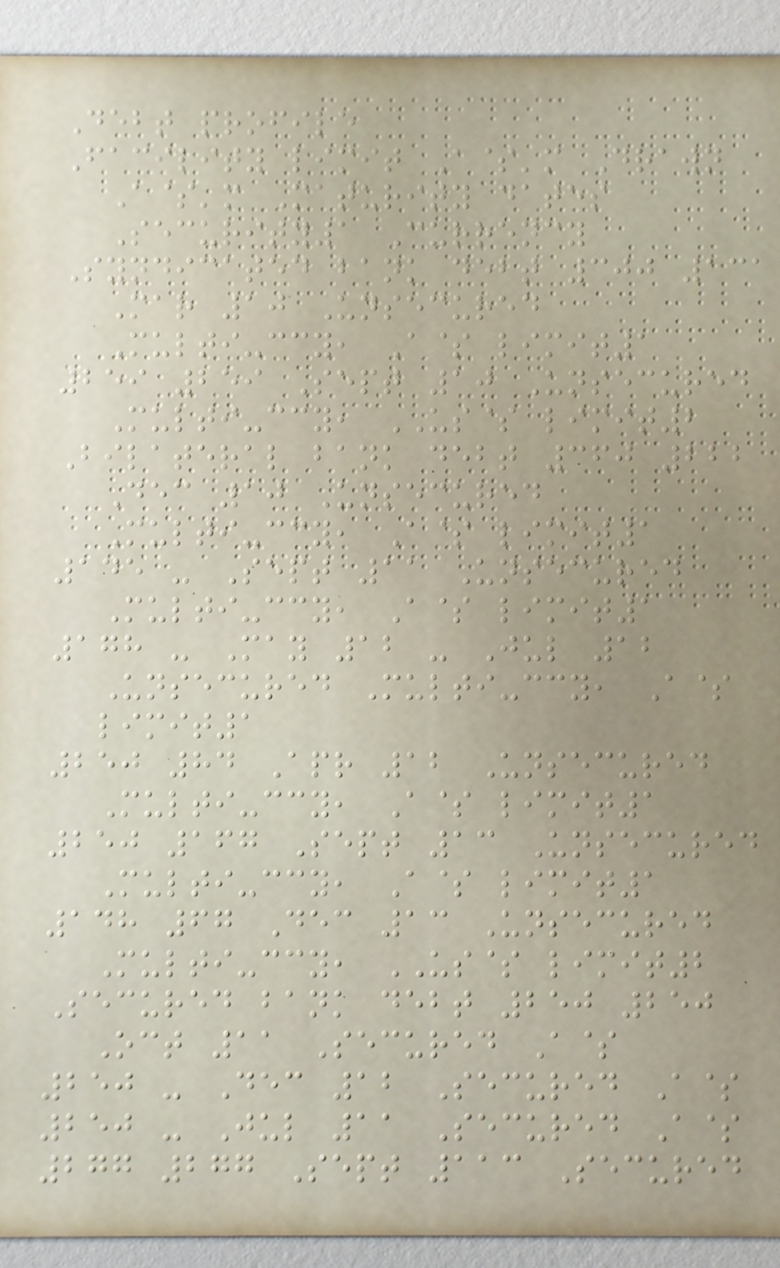Debt profile
Facility limit A$'m Drawn
A$'m Maturity dates
Security1 Currency
Syndicated bank debt 300 131
Mar 10 Unsecured
Multi-ccy, A$ limit1
259 259 Sept 10 Unsecured
Multi-ccy, US$ limit2
Bilateral bank debt 360 222
Dec 10 Unsecured
Multi-ccy, A$ limit1
145 - Sept 11 Unsecured
Multi-ccy, A$ limit1
178 - May 12 - Jul 12
Unsecured Multi-ccy, A$
limit1
250 84 Apr 12 Unsecured
Multi-ccy, A$ limit1
250 167 Sept 13 Unsecured
Multi-ccy, A$ limit1
148 67 Dec 13 Unsecured
Multi-ccy, US$ limit2
Secured bank debt 250 250
Oct 11 Secured A$
250 - Dec 12 Secured A$
250 - Jul 11 Secured A$
277 277 Sept 113 Secured
